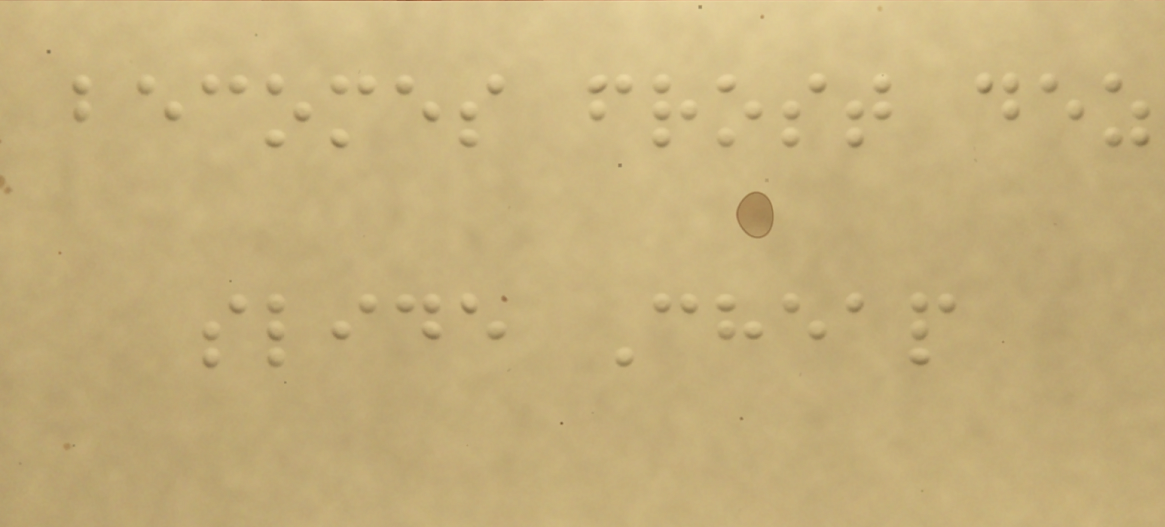becomes frost dez
slide Cheap
